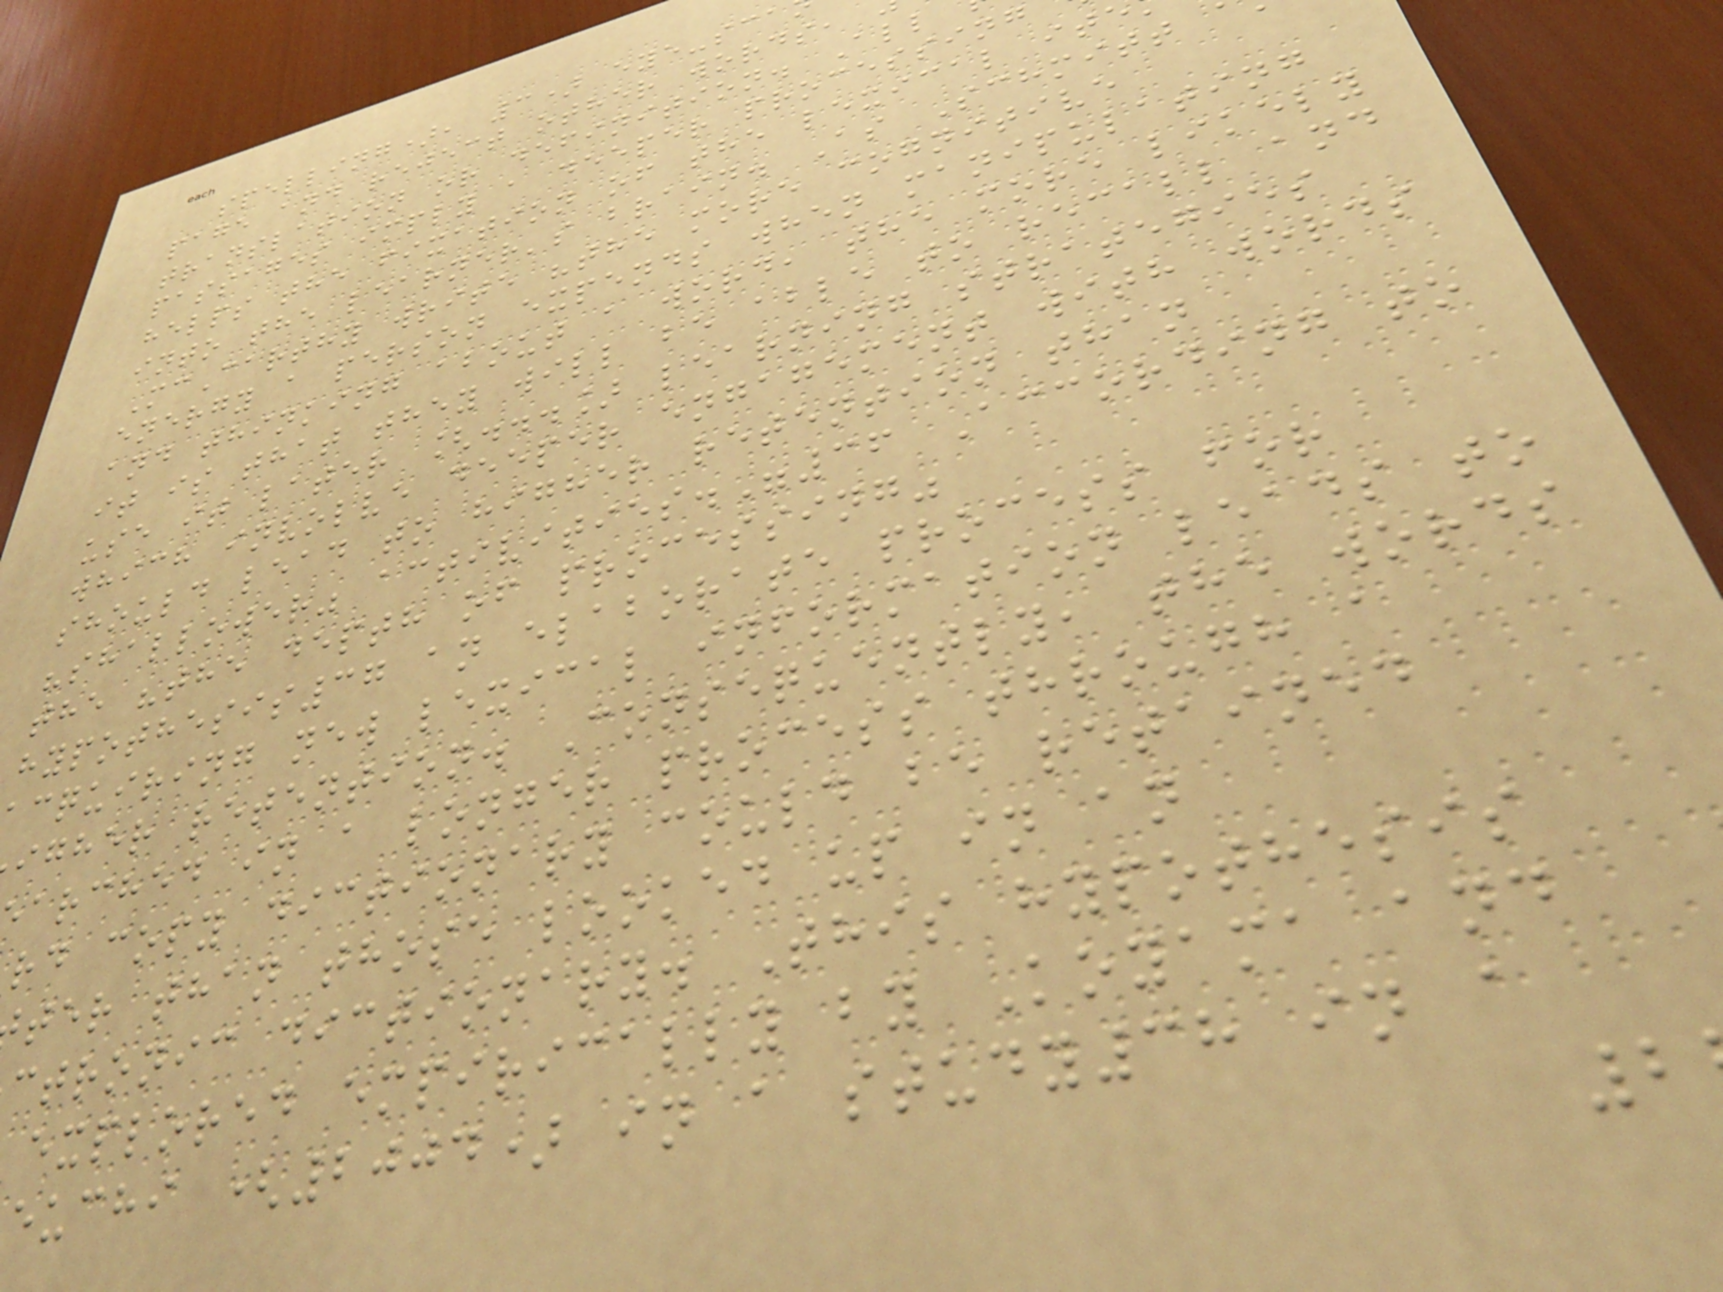spelling), 3) eye-sca
page and reject other words,
translation or definition. All
passages imply a deeper processing
helps the fixation of the lexical it
into the learner's brain. As Schmitt
McCarthy write "the more cognitive
energy a person expends when manipulating
and thinking about a word, the more likely
it is that they will be able to recall and
use it later [...] learning strategies
which involve deeper engagement with words
should lead to higher retention than
"shallower" activities."36 According to
the "the depth of processing"
hypothesis37 an elaborate process for
cquiring new lexical information leads to
igher retention. Consequently, the words
arched in a longer process through a
rd copy dictionary could be retained
ter than those looked up in an
ctronic dictionary. This hypothesis
explored empirically by Koyama and
euchi (2004) in a study38 in a
